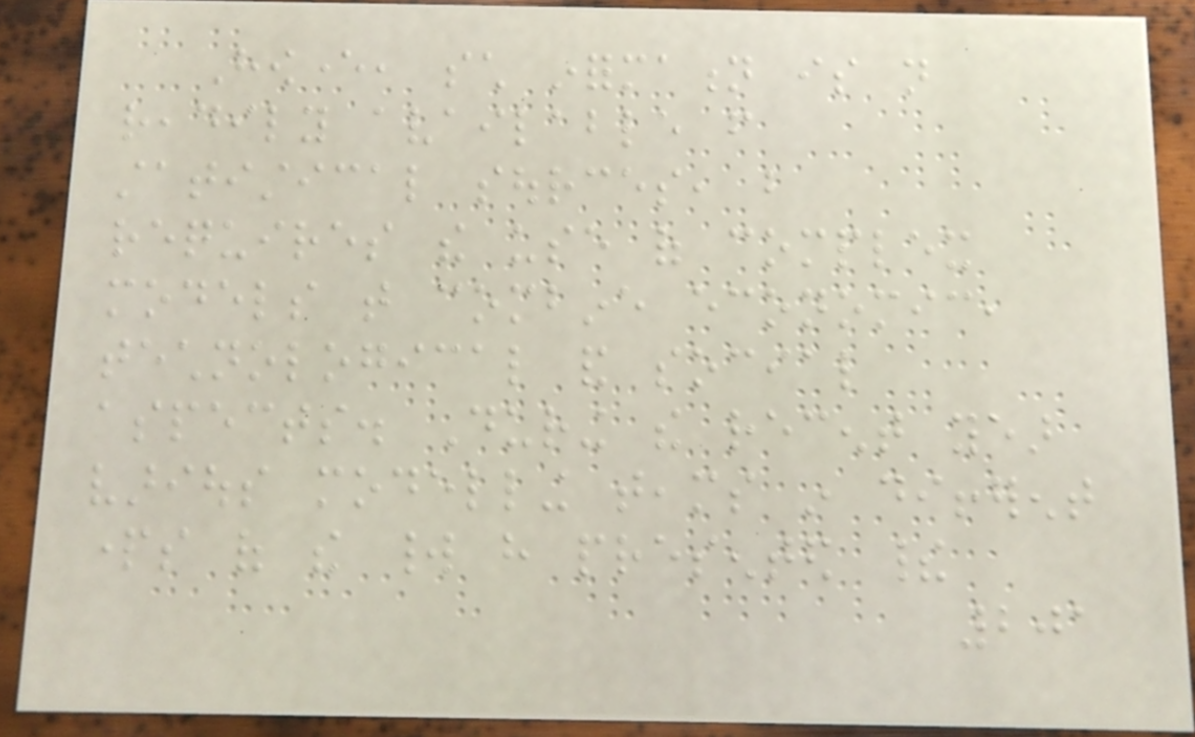However, such information is not
readily available from
statistical sources, but
requires the use of complex
models that combine economic,
technological and social
aspects. During the recent year
various modelling teams in different
parts of the world have presented their
201
